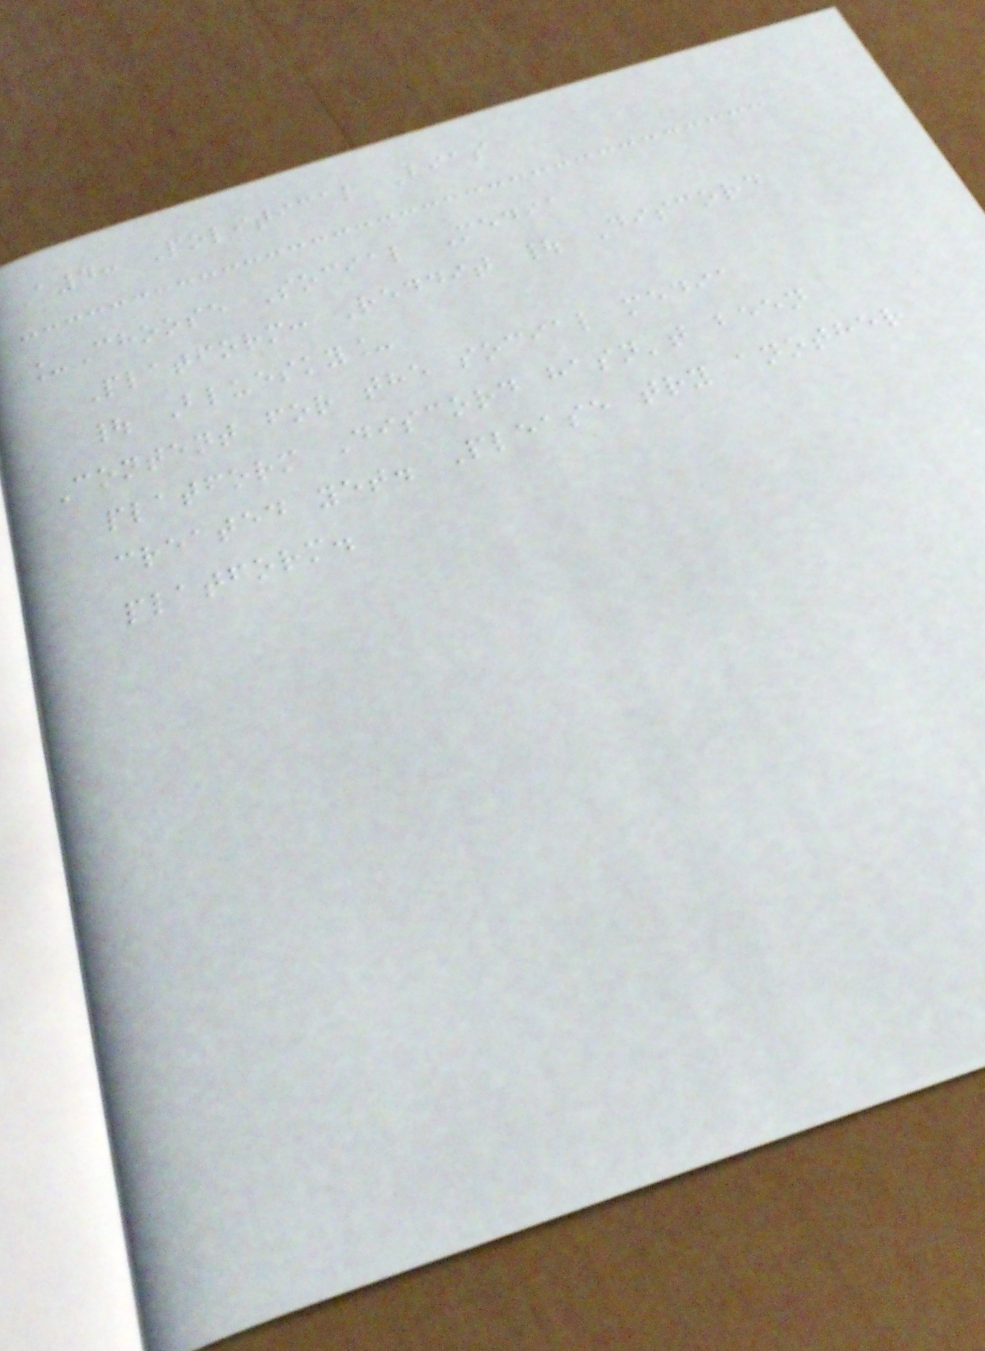A4: Political Bias
_Choose Social Media
Platform: Reddit | Discord
| Bluesky_
Content for the social media
platform Discord hasn't been
created yet. Please try another
platform.
